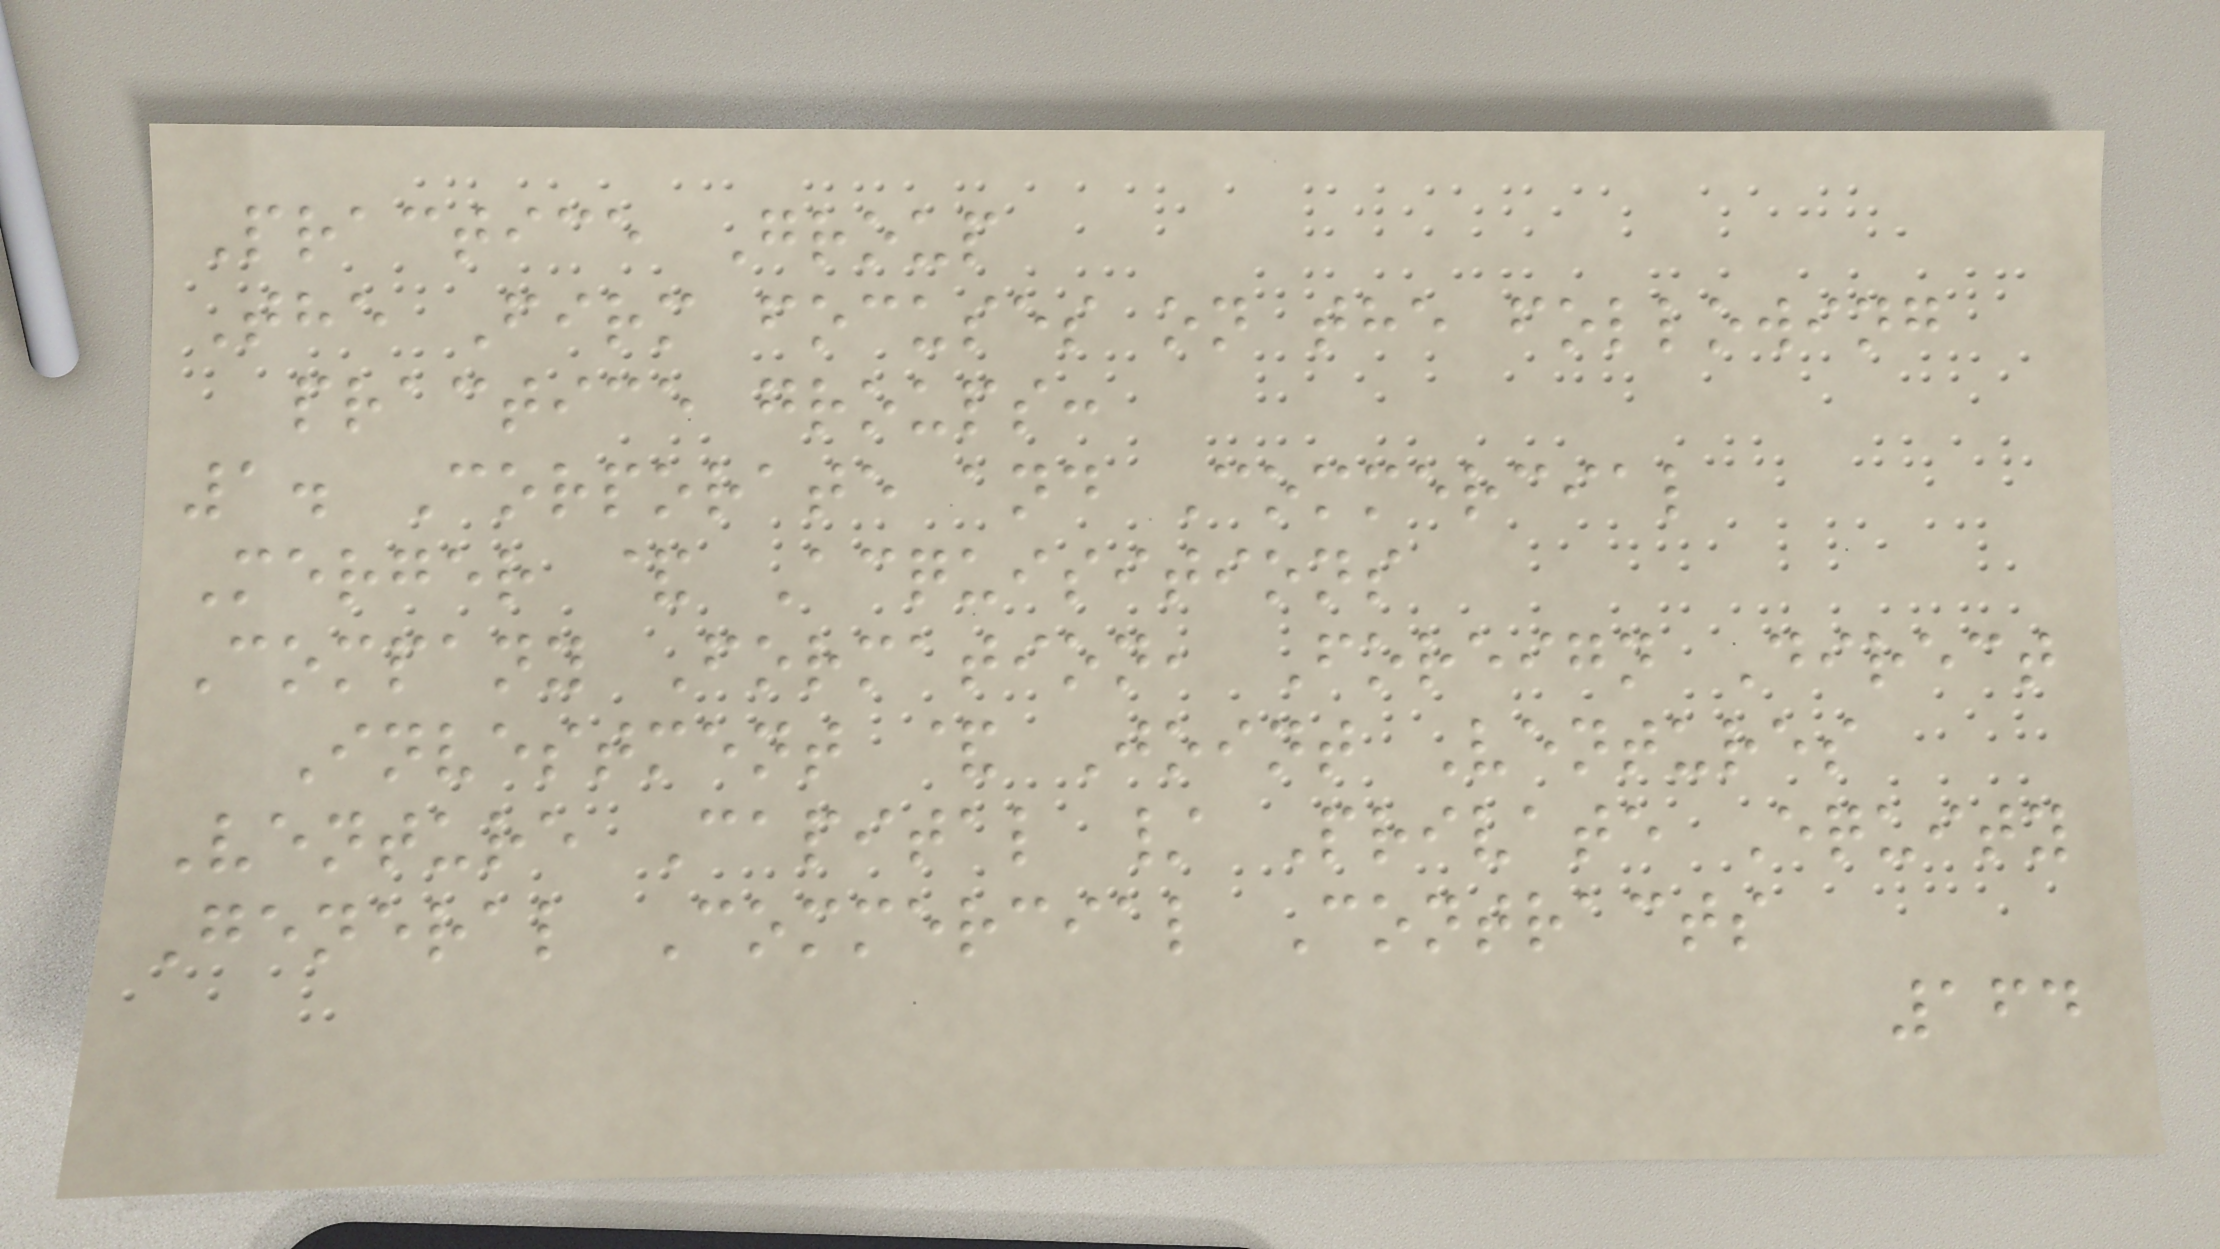Practice Group
The Firm focuses on the following
practice groups:
1. Corporate and Commercial
Merger & Acquisitions
Company Formation, Foreign Direct
Investment & Joint Ventures
Venture Capital / Private Equity
General Commercial Contracts
164
